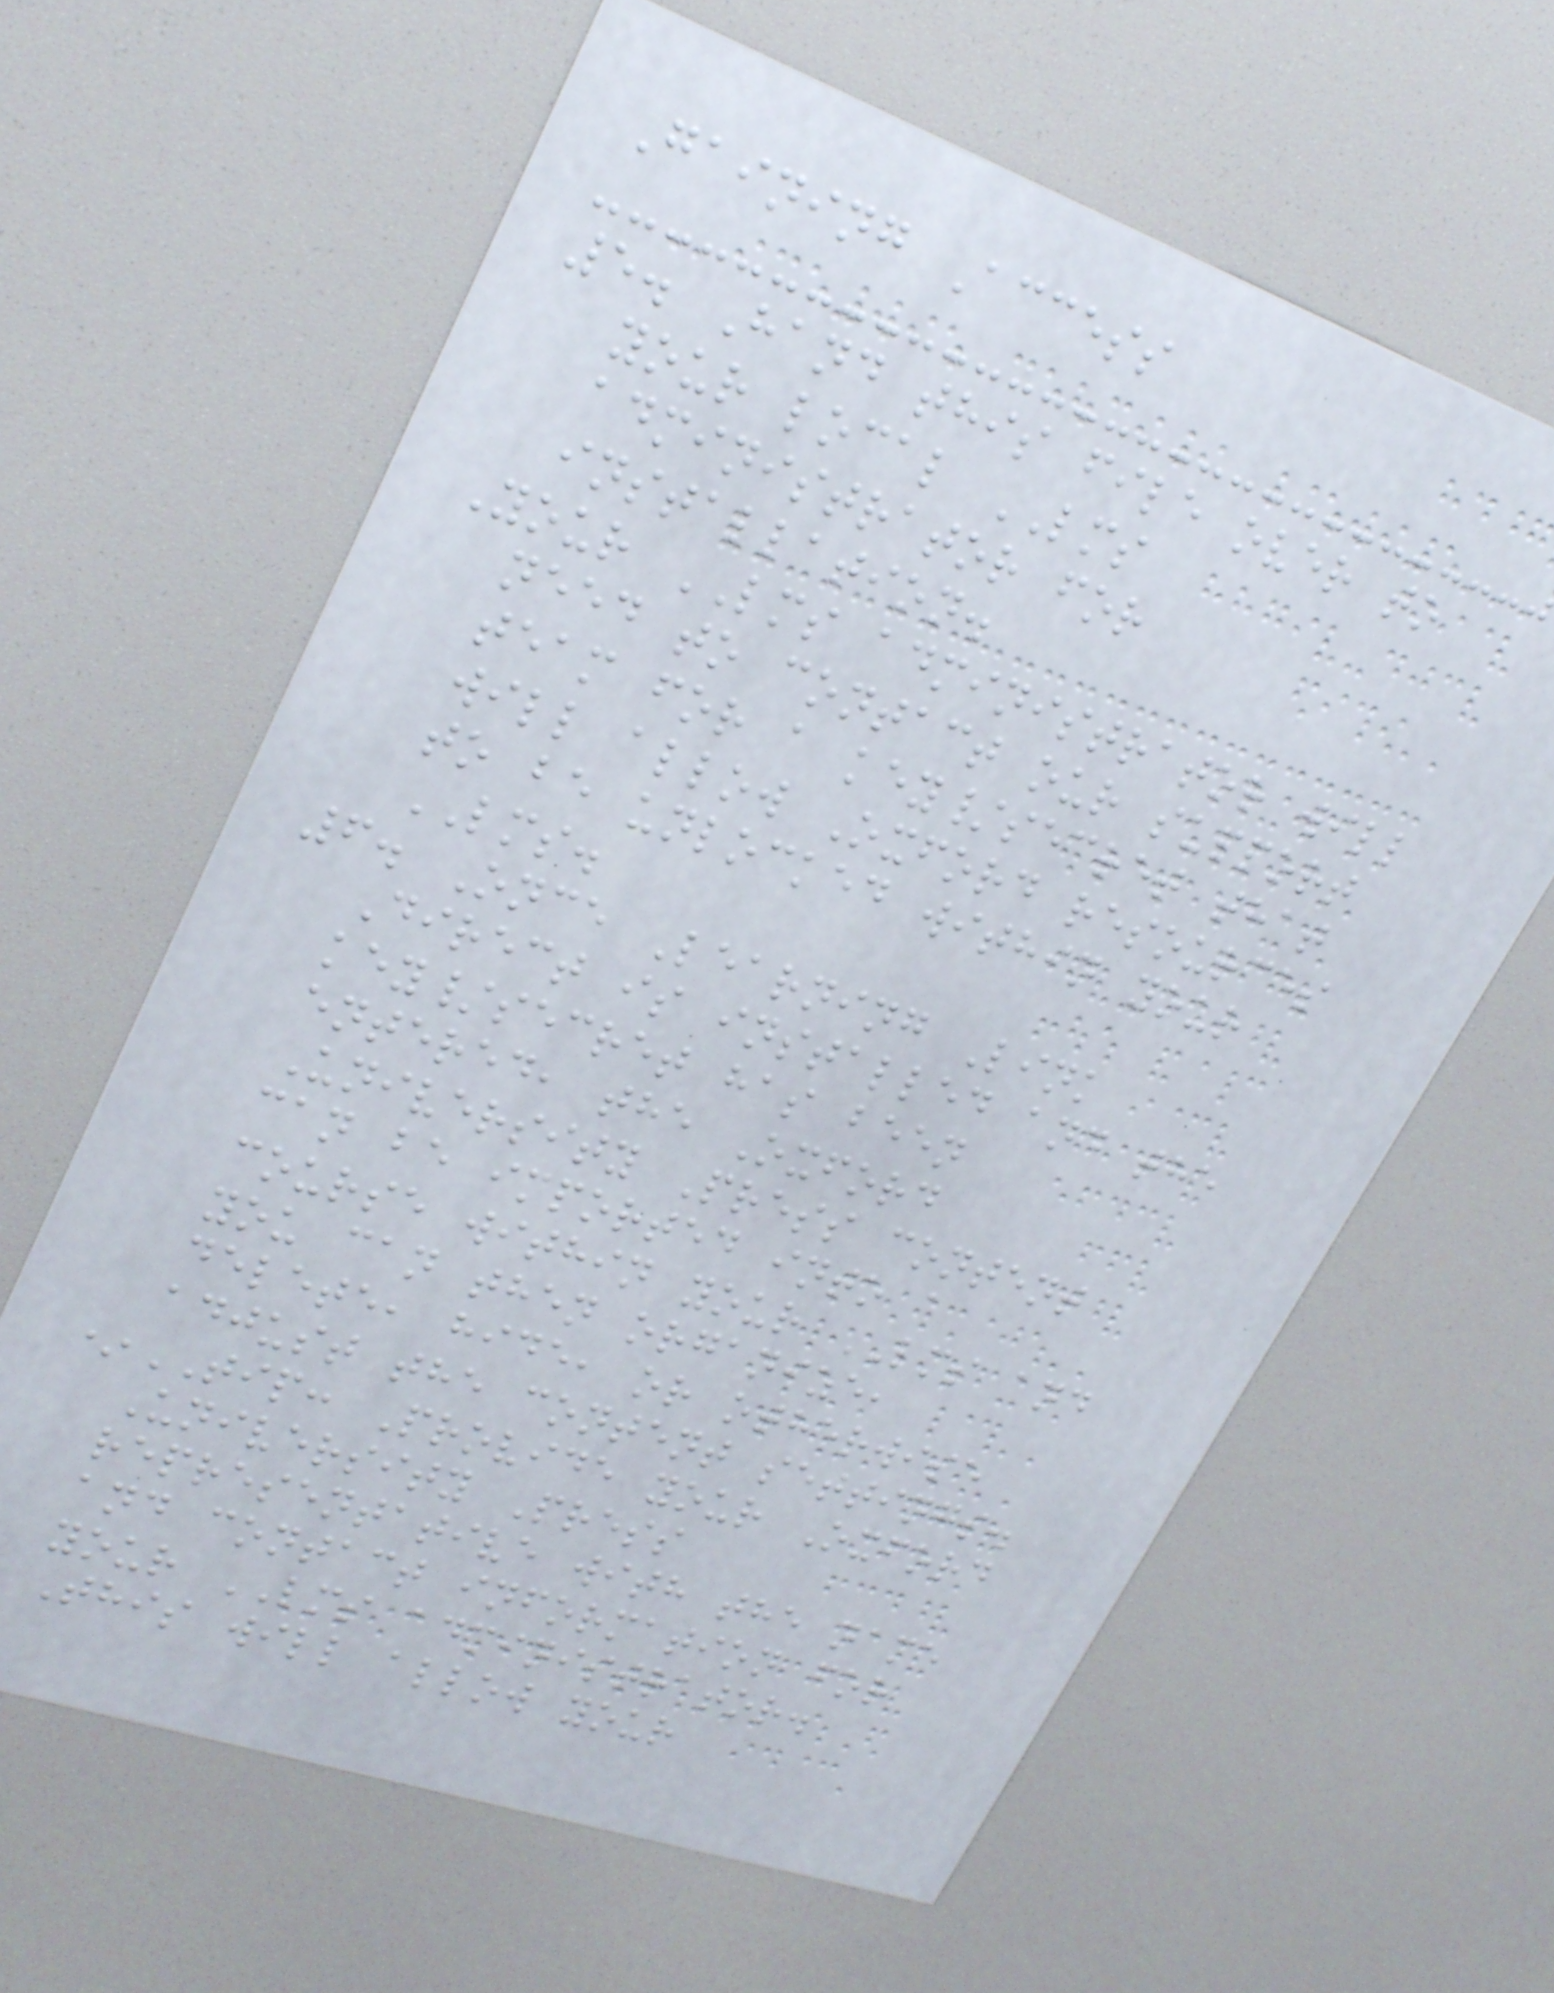Gaining Access
5. Hand this file over to
your local LMS
administrator for
installation.
Your LMS administrator will
need to contact our support
team for a key/secret that
will allow Oxford resources
to be unlocked within your
LMS.
6. Once Learning Link
Direct is installed and the
key/secret has been
entered, the Oxford
University Press content
can be imported into a
course within your LMS and
you can then organize,
delete, hide, or otherwise
adjust the content settings.
*TIP: Provide your Oxford
University Press
representative with the name
and contact information for
your LMS administrator.
This will allow your
